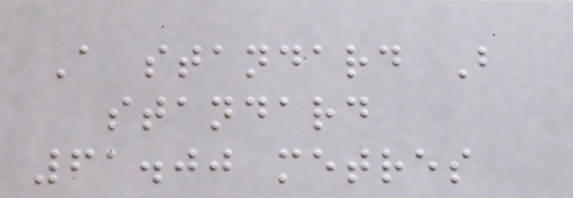A standard B
standard
61.00 metres
